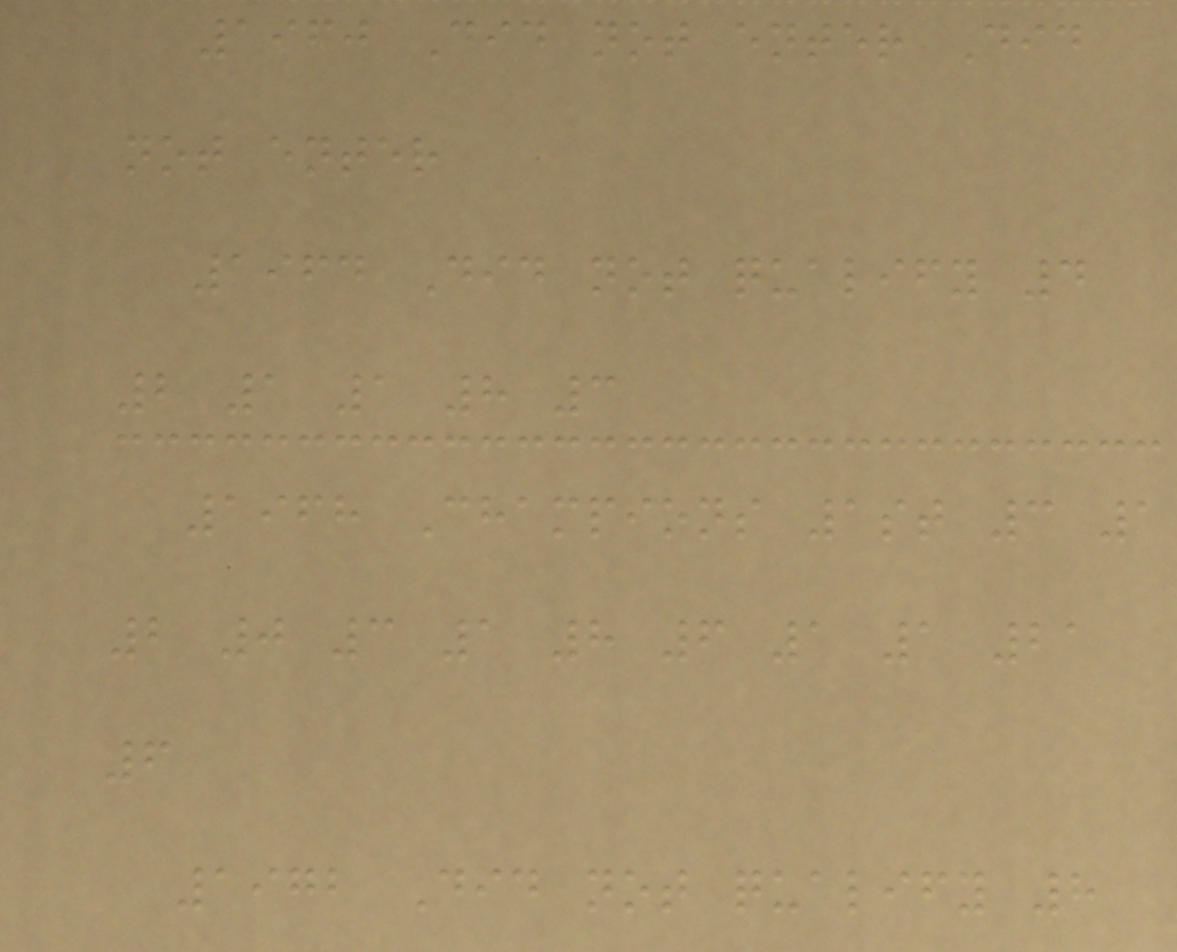1960 Did not enter Did
not enter
1964 Did not qualify 4
2 1 1 8 3
1968 Champions 1st 3 1
2 0 3 1 8 6 1 1 21
6
1972 Did not qualify 8
